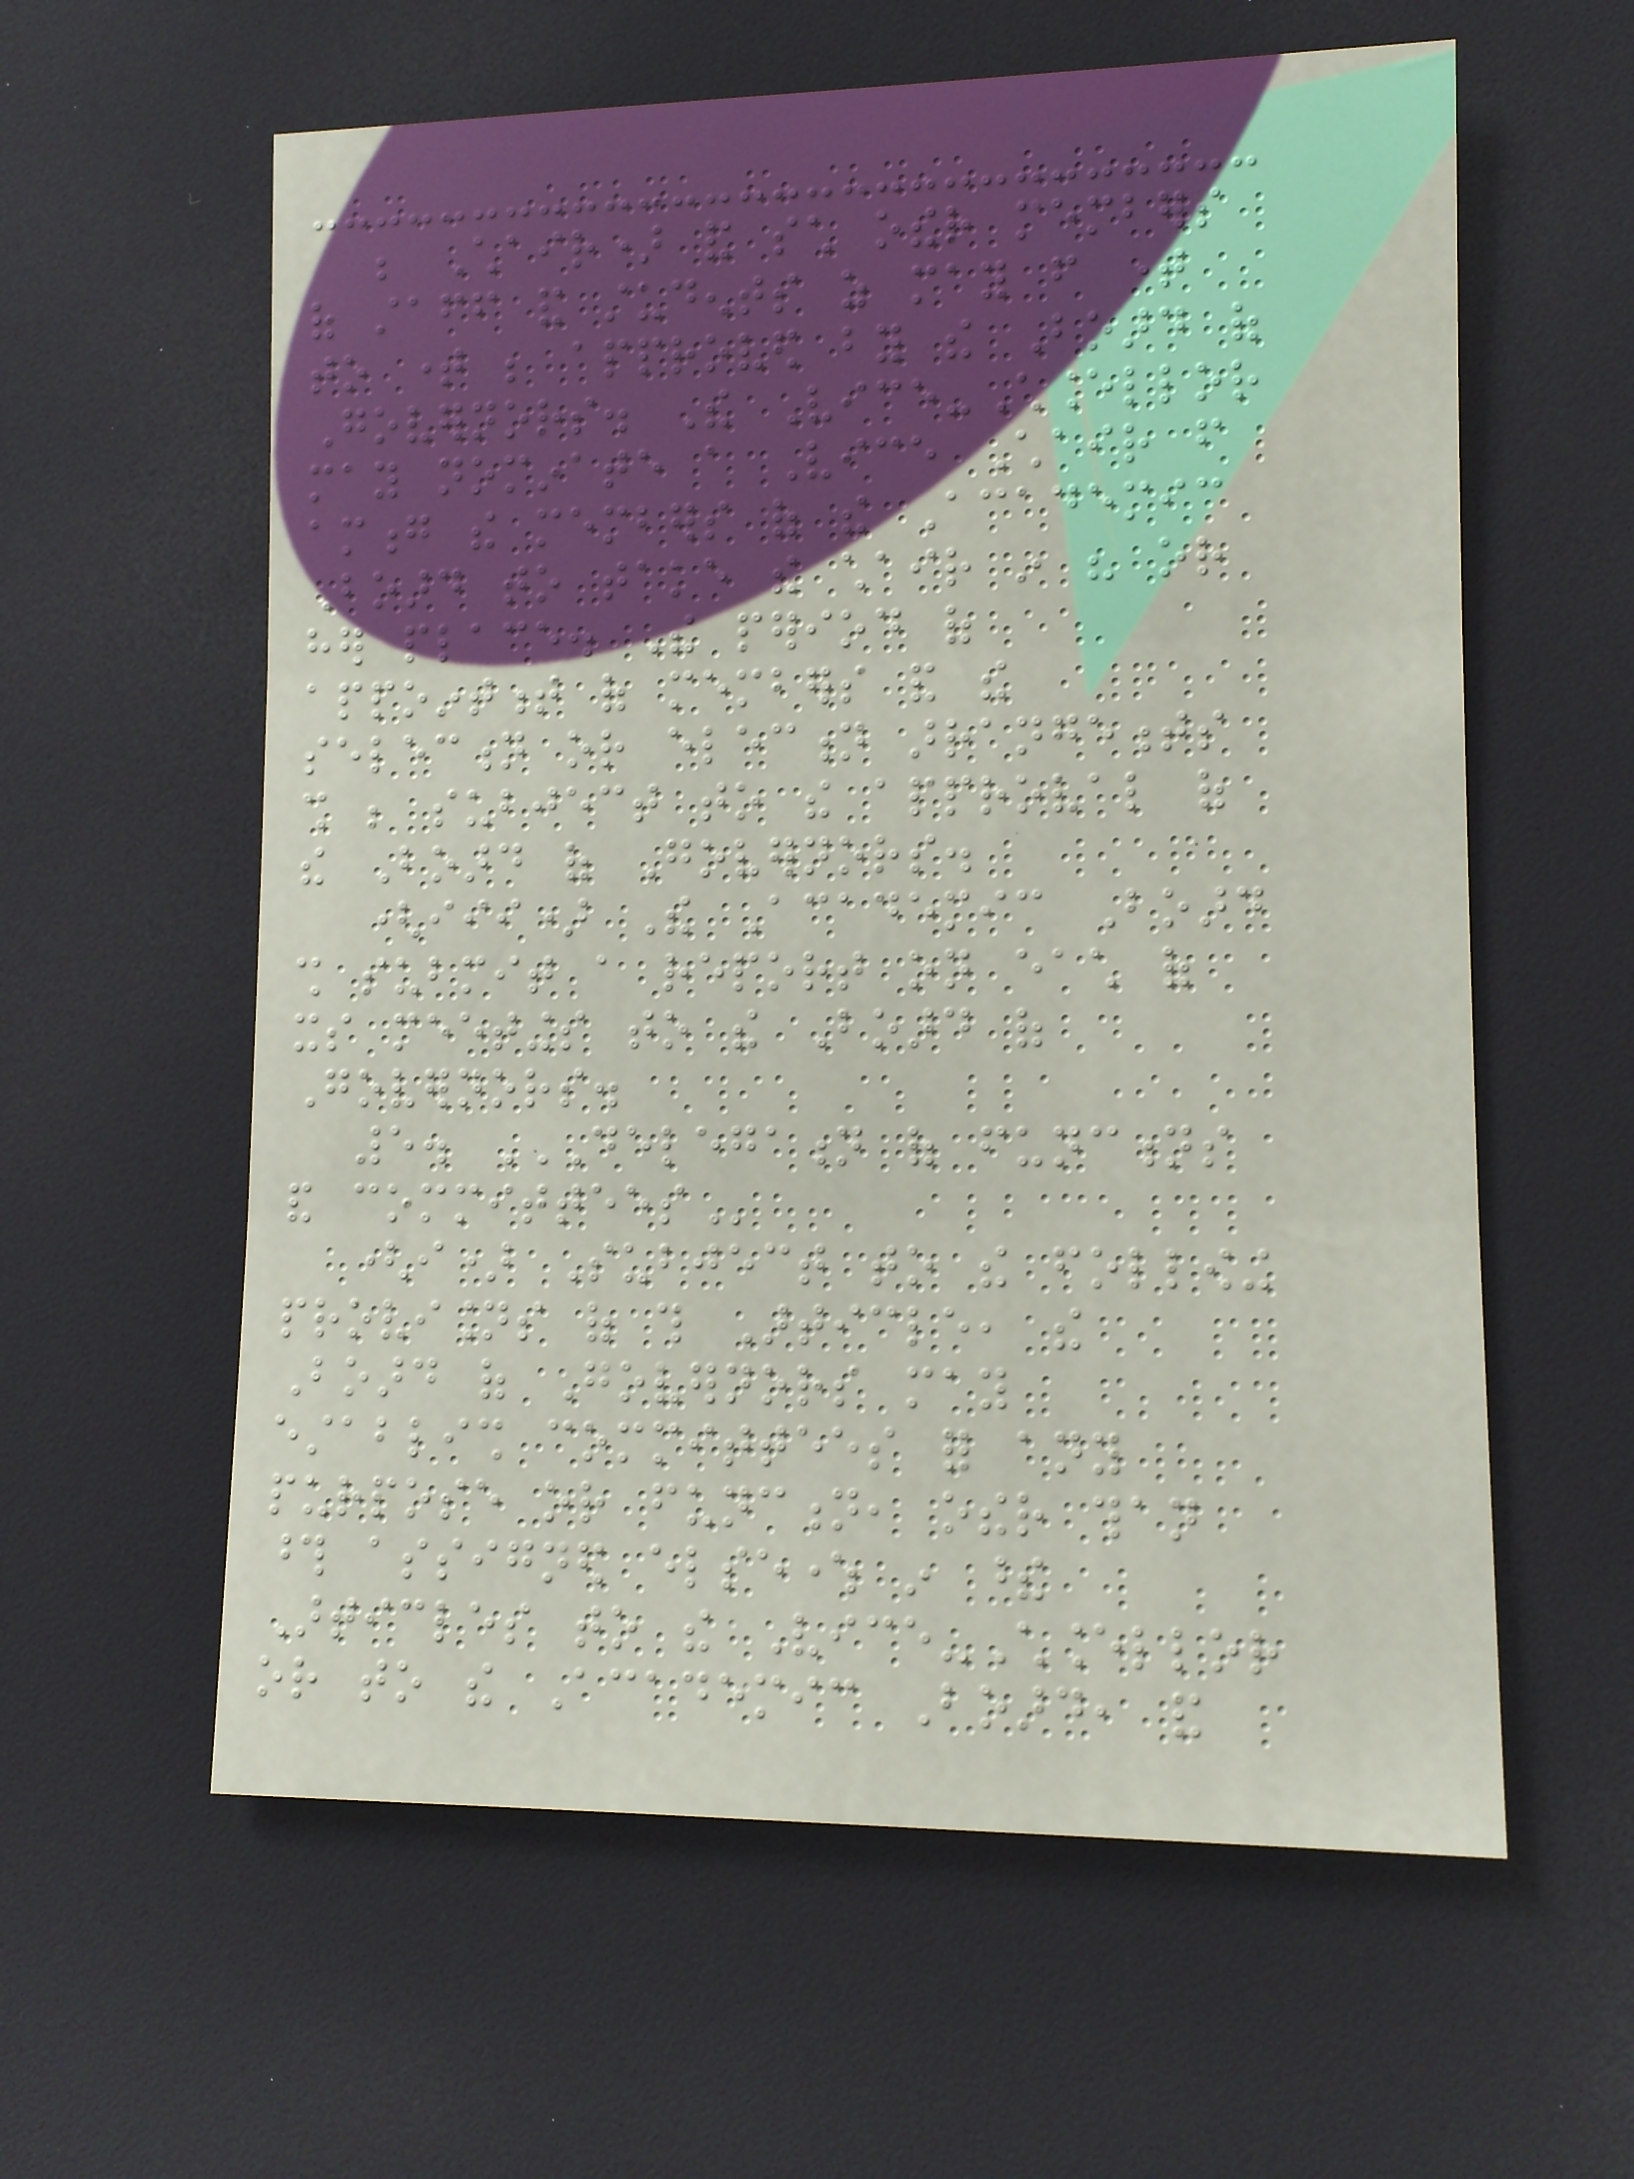be Chair) and such other members
of staff and students as may from time
to time be approved by the Board of
Governors. The Vice-Chancellor
may nominate a Vice Chair from
among the members of the Academic
Board to take the chair in his or
her place. The period of
appointment of members and the
selection or election arrangements
shall be subject to the approval of
the Board of Governors.
(iii) The Academic Board
shall submit a report on each of
its meetings to the Board of
Governors.
5. DELEGATION OF FUNCTIONS
AND COMMITTEES
(i) Subject to the following
provisions of this Article, the
Board of Governors may
establish committees for any
purpose or function, other than
those assigned elsewhere in these
Articles to the Vice-Chancellor
or to the Academic Board, and
